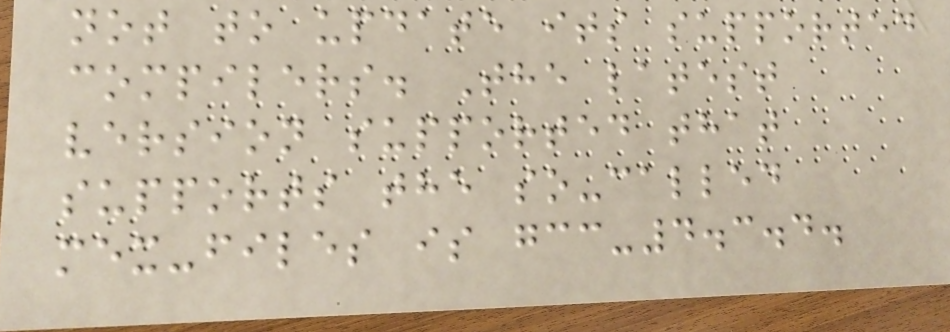not to update its supported
compilers. The latest
version supported that
supports the so-called
mex-files is gcc-4.3.4.
